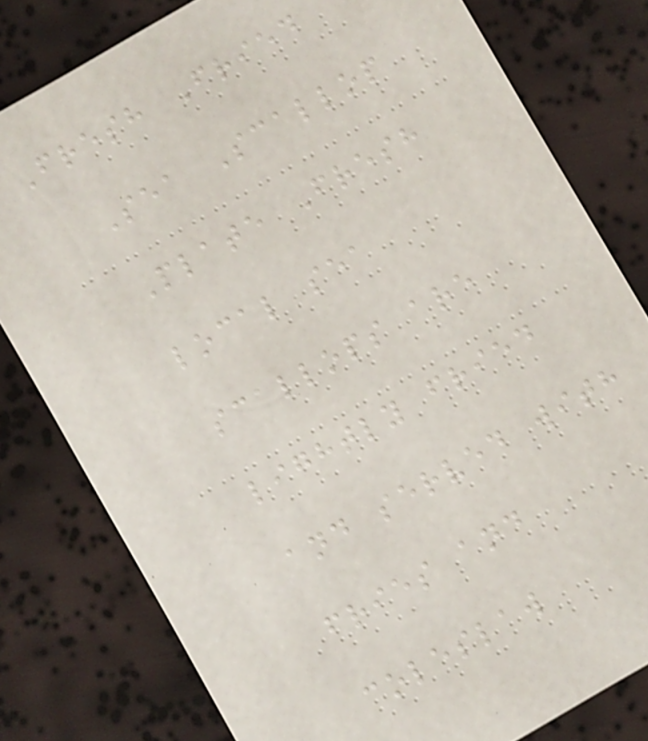Fresh Fried
Sea Scallop
Plate Fresh
local sea
scallops are
lightly fried
and served with
fries and
coleslaw
